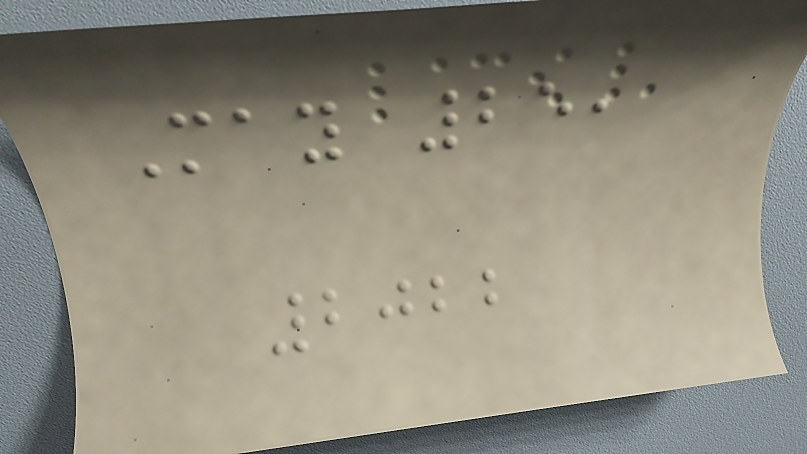May 25,
2022
